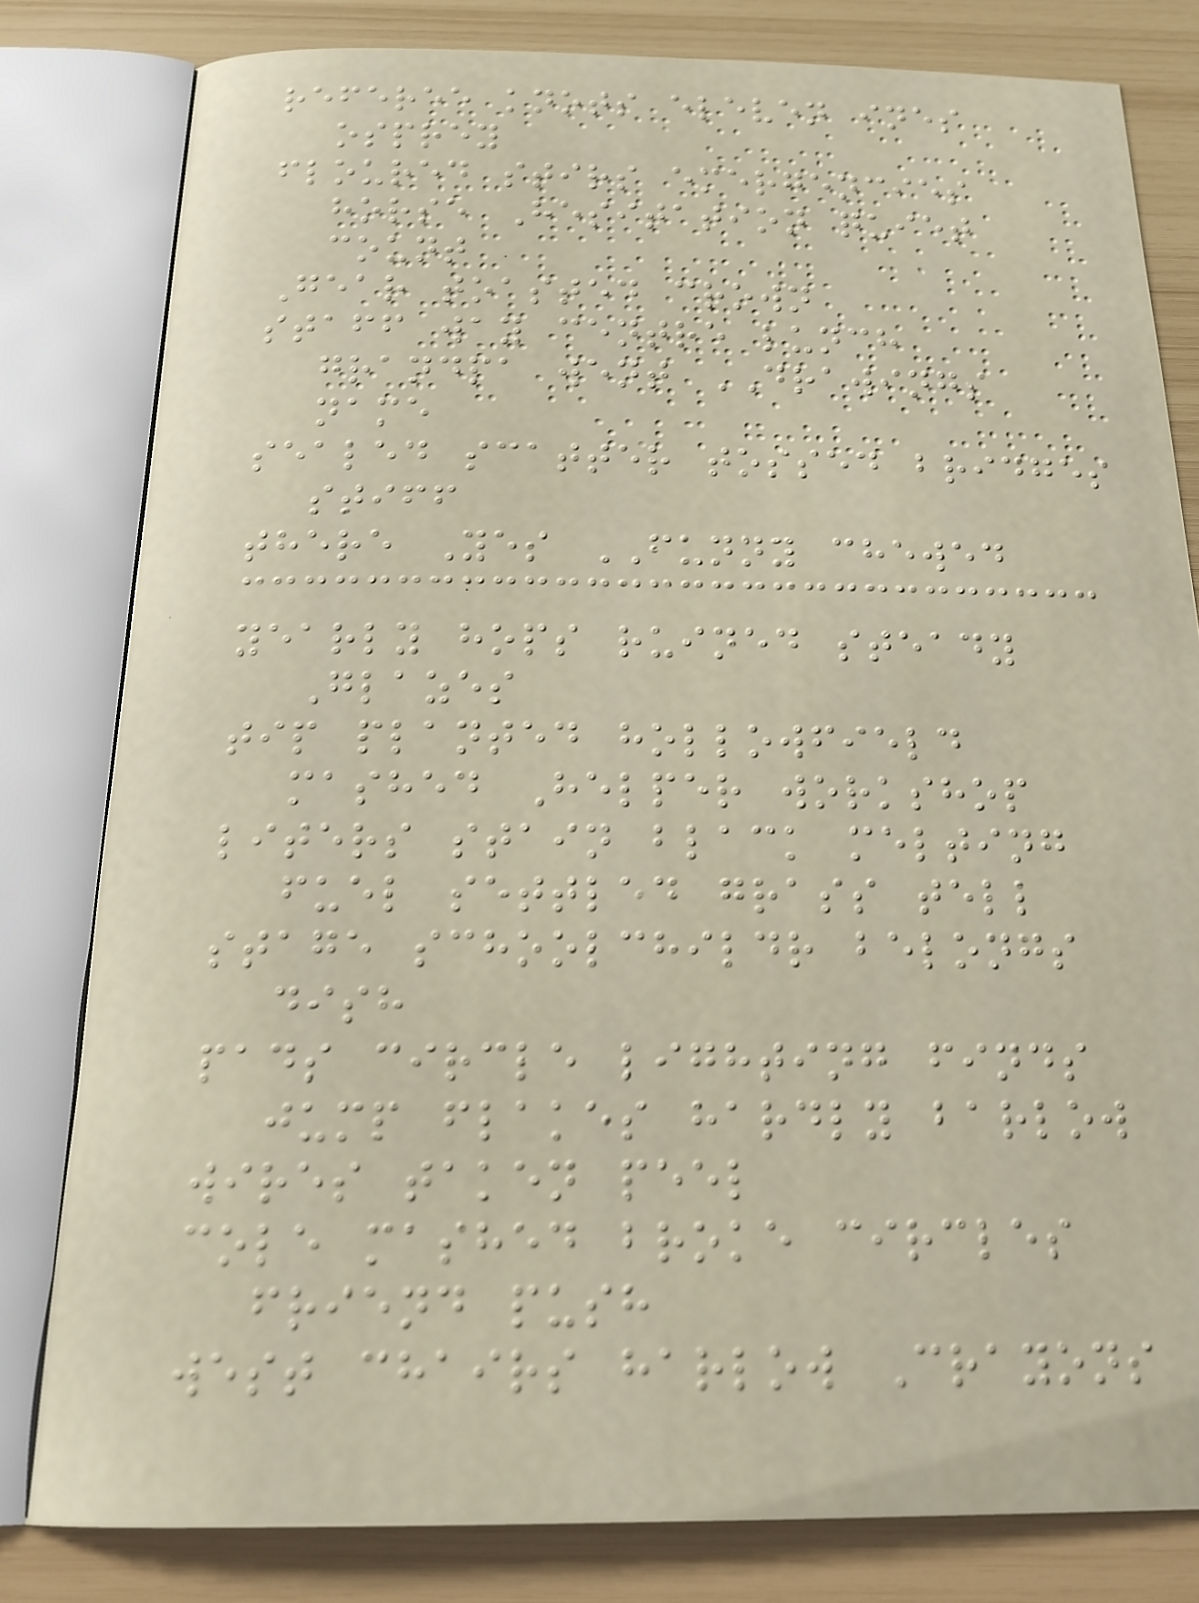referee knots eleven ines
osprey
floured stirs emergencies
horse Hesitation quiet
count
Gear toasted crown
staff way centre lunch
grandpa went DRAWINGS
name
sealed scatter tossed bridges
stiff
there Yes FUNNY chewed
yearly hops ruined steady
Glazes
tip planted hollowfield
mashed Helper workshop
liters stain black melting
fuel settled grass tell
stage schoolchildr belongs
dish
pads circle lighting finds
jump flakes hardly barlow
wires taken peel
cole mashed broke circles
friend push
west chairs harlow Crayons
